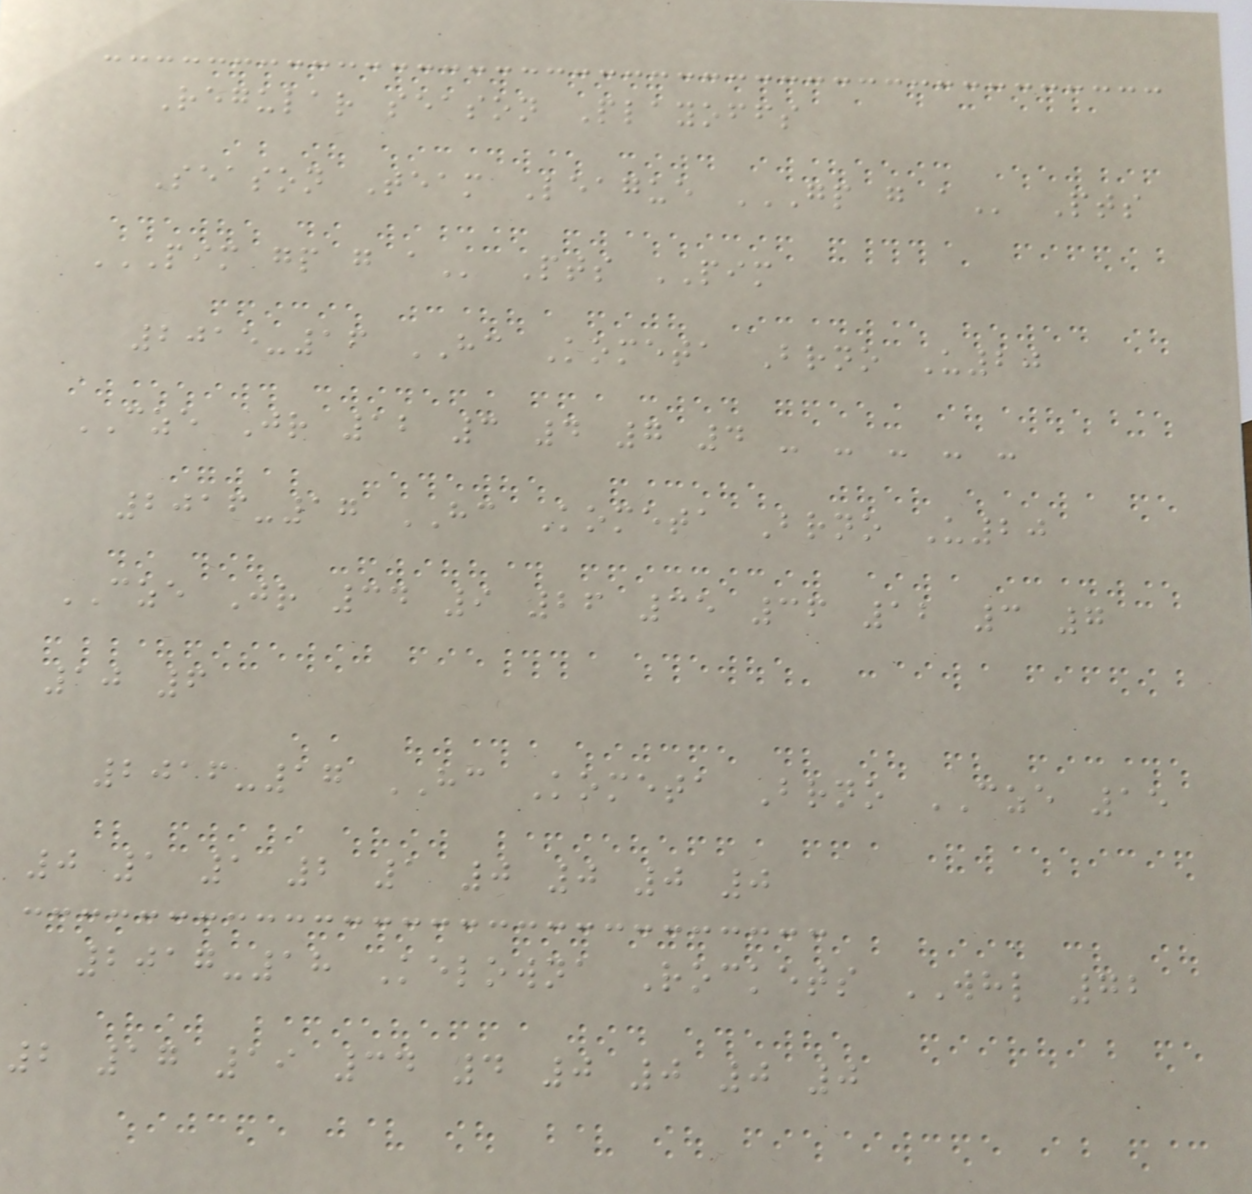Regular season Playoffs
Season Team League GP G A Pts
PIM GP G A Pts PIM
2015-16 HC Kometa Brno U20
CZE Jr 12 3 4 7 4 - - - - -
2016-17 HC Kometa Brno U20
CZE Jr 34 9 26 35 36 12 3 7
10 6
2016-17 HC Kometa Brno CZE 15
0 1 1 2 1 0 0 0 0
2017-18 Kelowna Rockets WHL 72
2 17 19 34 4 0 0 0 0
